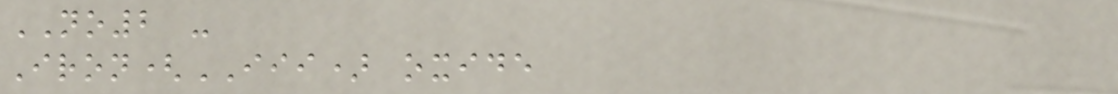NO2 -
Iron(III) oxide
